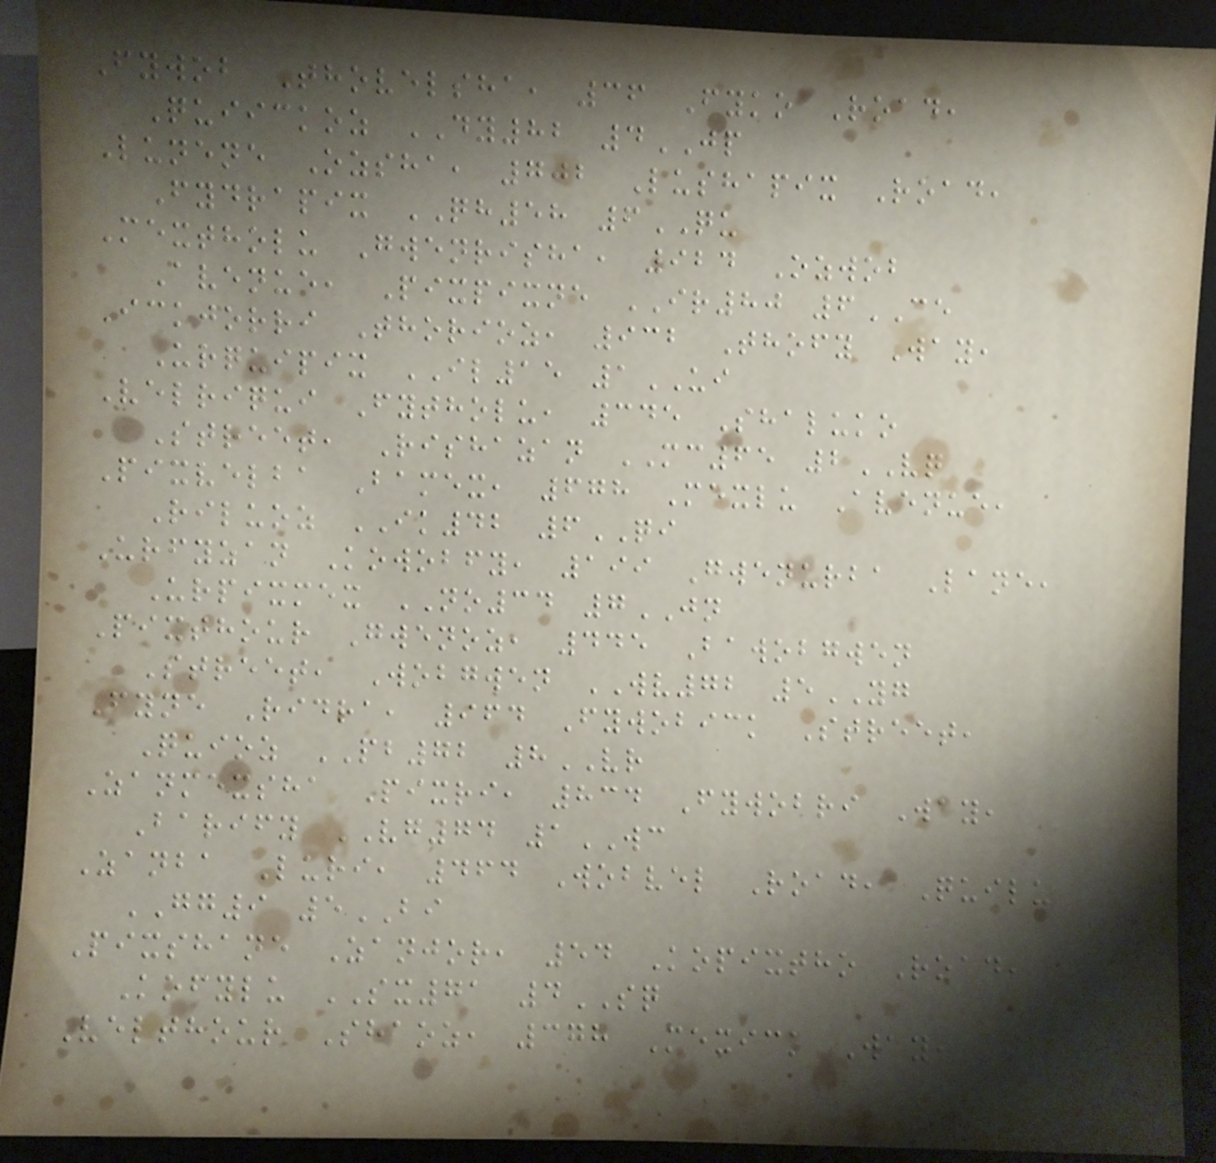Fywob Thovelsha, 36 Fyko Road,
Quiickoz DY82 4JP
Lunene Ozsha, 702 Lushapix Road,
Fydrapix QH58 6QU
Mextholu Gwenrisha, 924 Ozwob
Avenue, Pixpixne IR80 6CE
Ickjorri Thorioz, 932 Thofy Way,
Urquipix IL15 1UI
Velriqui Fytholu, 345 Shaluko
Street, Rishazan MC65 2VQ
Pixvelba Bamex, 678 Mexlu Avenue,
Riluoz IK42 6QI
Urfyzan Kowobfy, 199 Gwenurba Lane,
Urpixmex NO34 7JN
Pixthour Gwenoz, 445 Bawobgwen
Street, Wobgwen WV72 5YG
Fyne Ridra, 964 Fywobick Street,
Quioz PB72 8VR
Zanmexsha Pixri, 834 Fywobri Way,
Barify VG74 1WC
Zanba Luri, 464 Wobvel Road, Quilu
GG9 5BI
Pixshane Zanjor, 54 Kopixtho Road,
Kofylu SX71 4SQ
Velthour Shaoz, 378 Mexick Way,
